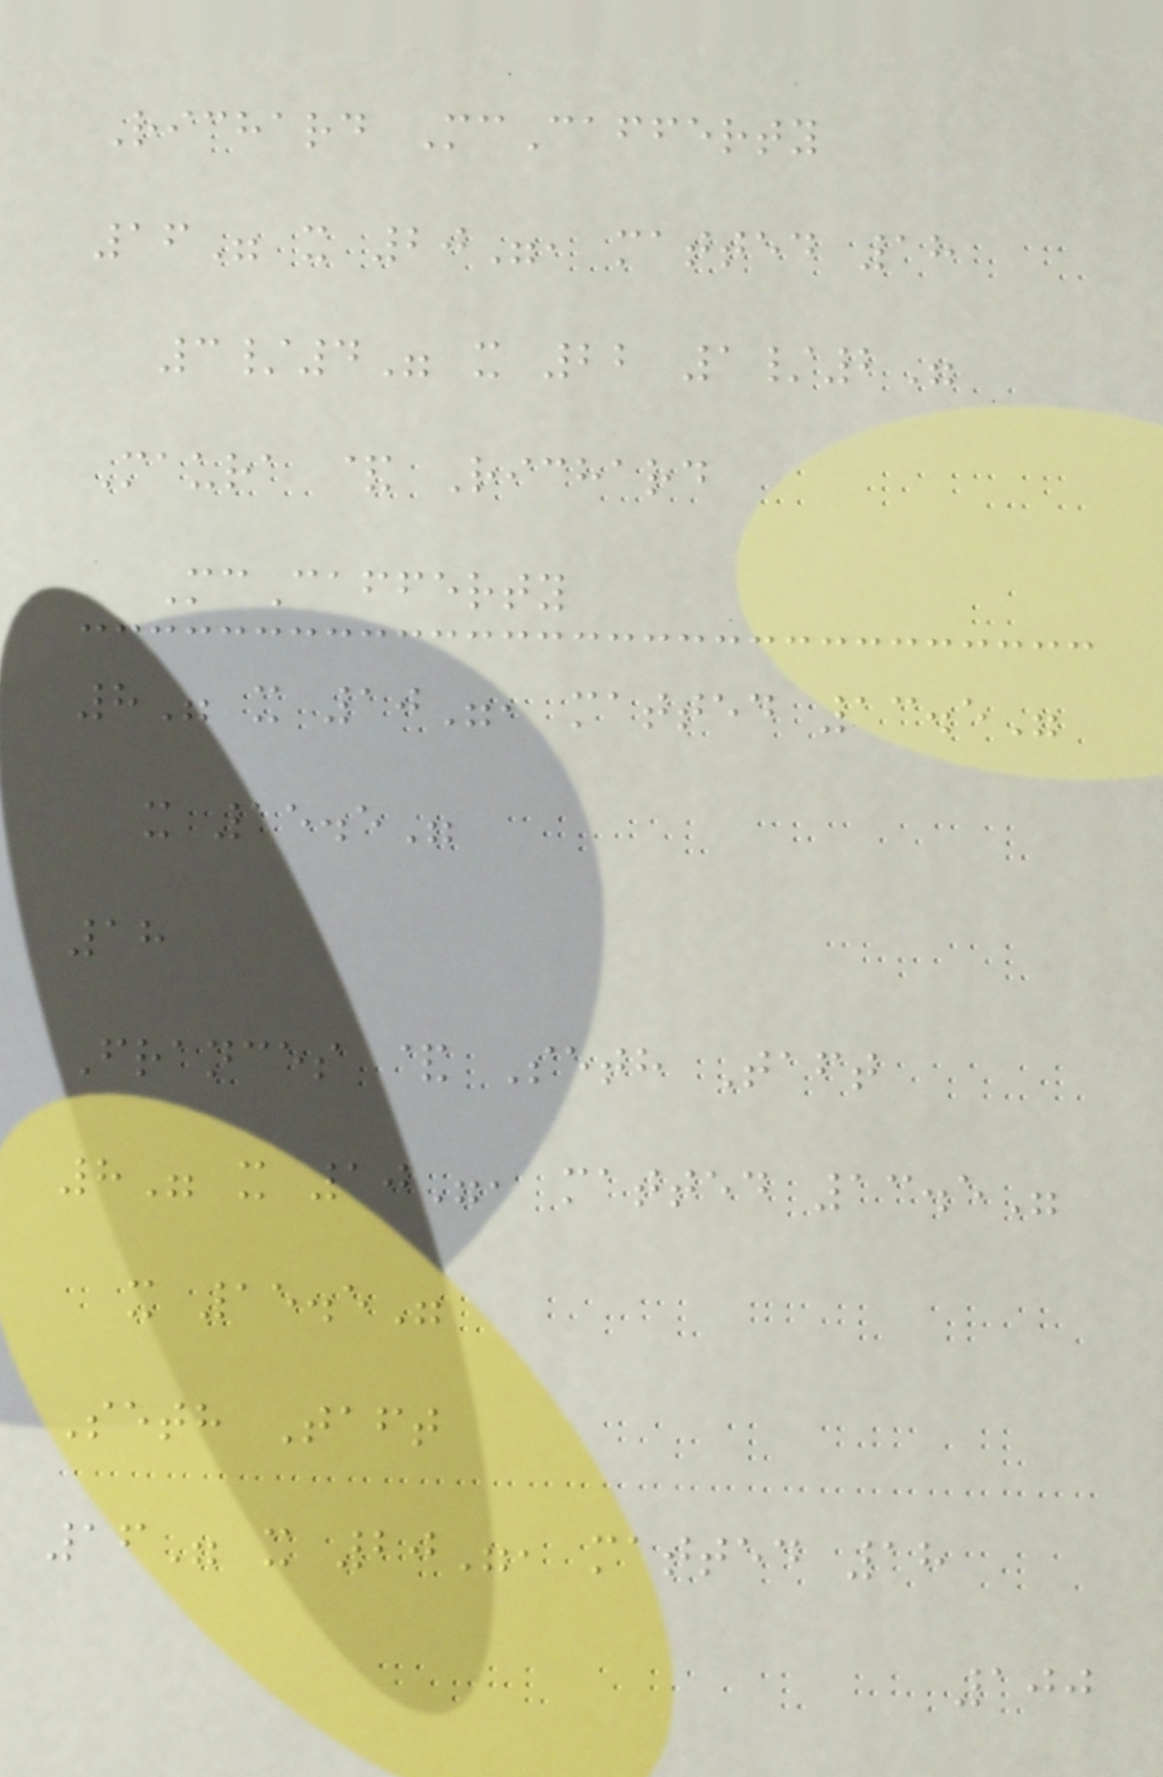Richard McCafferty
16" x 20", matted 18
3/4" x 22 1/2"
Maura & Richard
McCafferty
8" x 10", matted 13.5"
x 15.5"
18
Frances & Seth Taft
8" x 10", matted 13.5"
x 15.5"
Seth Taft
16" x 20", matted 18
100
